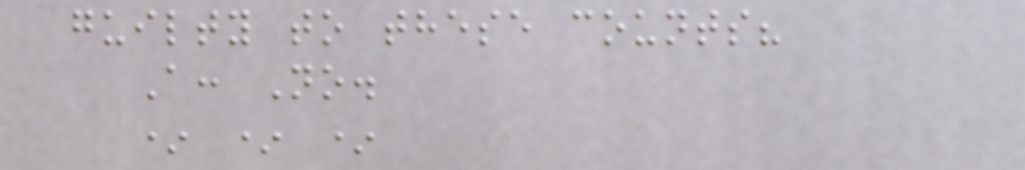guilty to these counts?
A: No.
* * *
